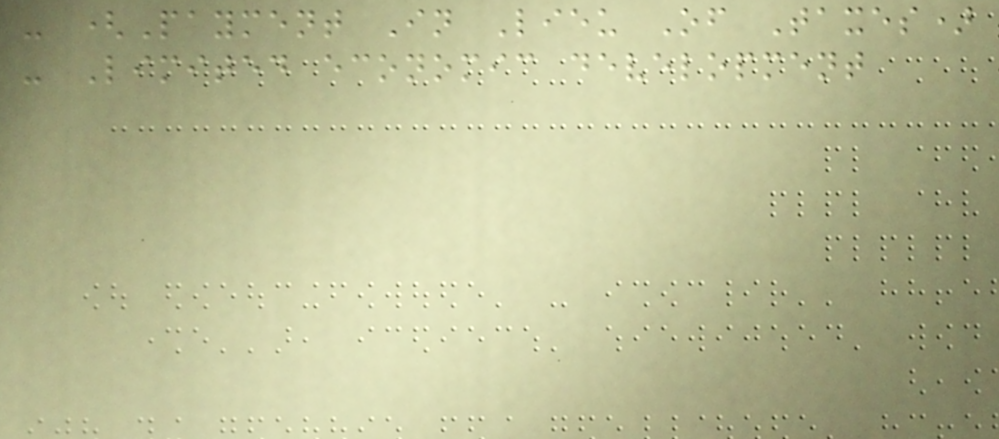- (Payment In Lieu Of Taxes)
- Limited economic development
